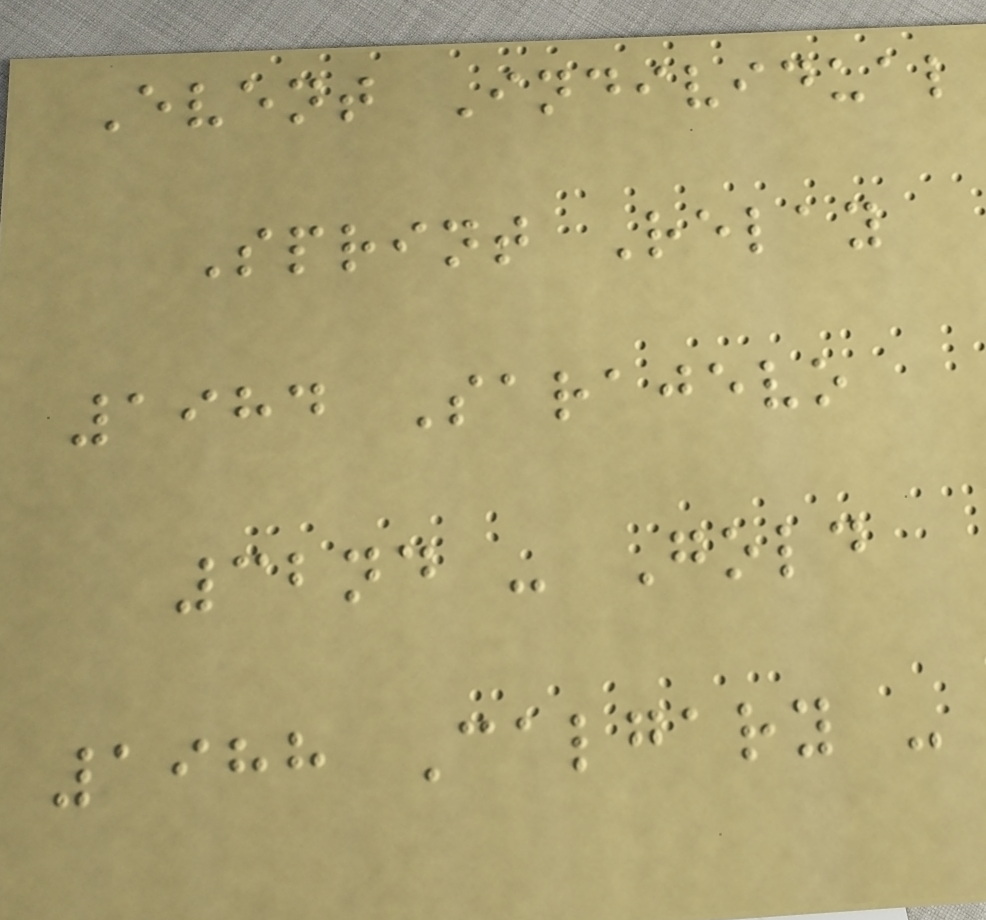Event Individual
Sprint Relay
1984 Sarajevo
32nd - Gold
1988 Calgary -
